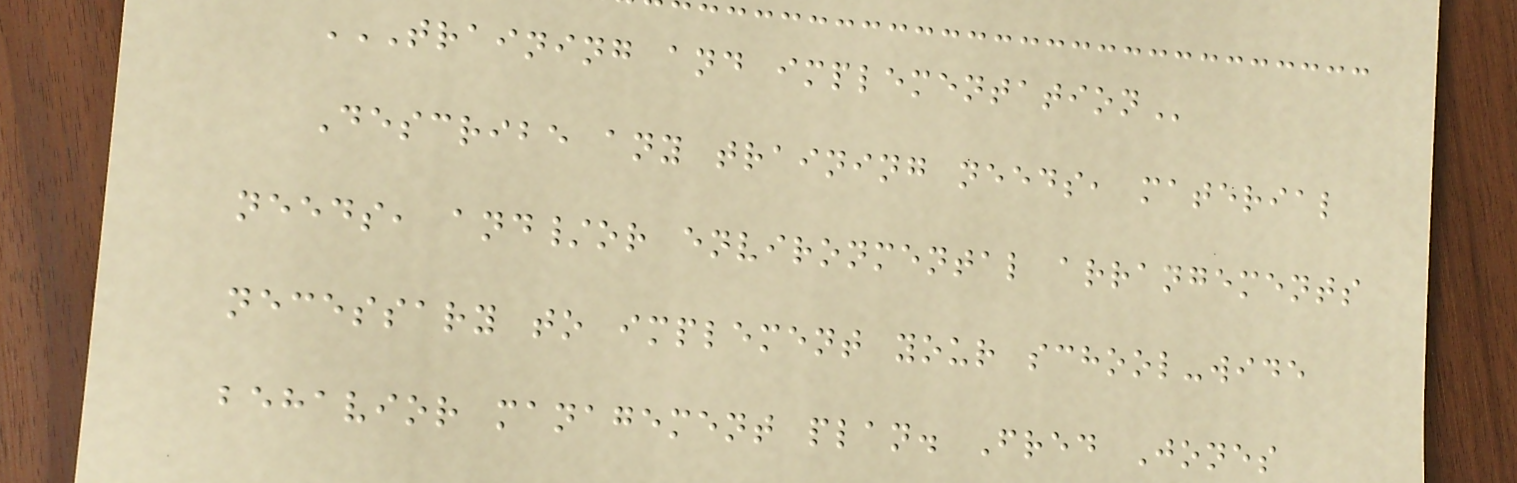TRAINING AND IMPLEMENTATION
Describe any training needs, material
needs, and/or environmental arrangements
necessary to implement your school-wide
behavior management plan. Fred Jones
